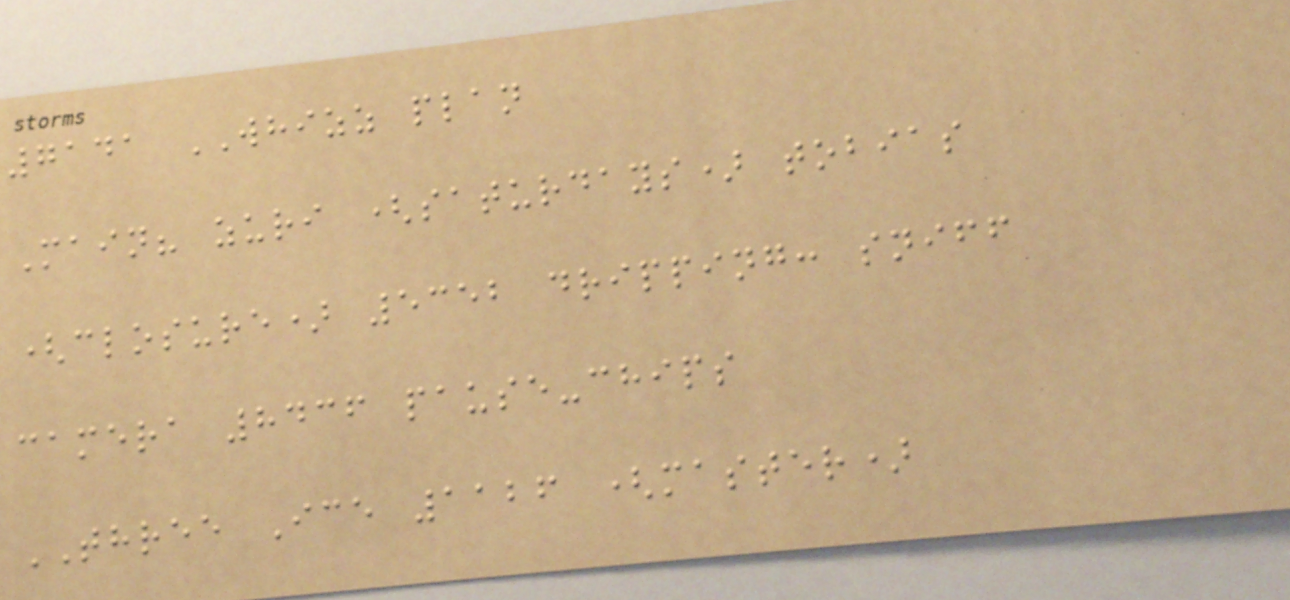7141 WHIZZ plan
Main? zuri (saturdays) tobias
(closure) 5352 dripping: sniff
camera 8436 pause-chips
THREE Ice 1126 (master)
